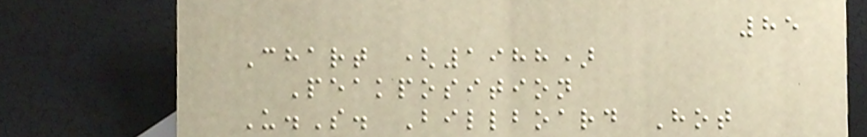85
Chart (1988)
Peakposition
U.S. Billboard Hot
